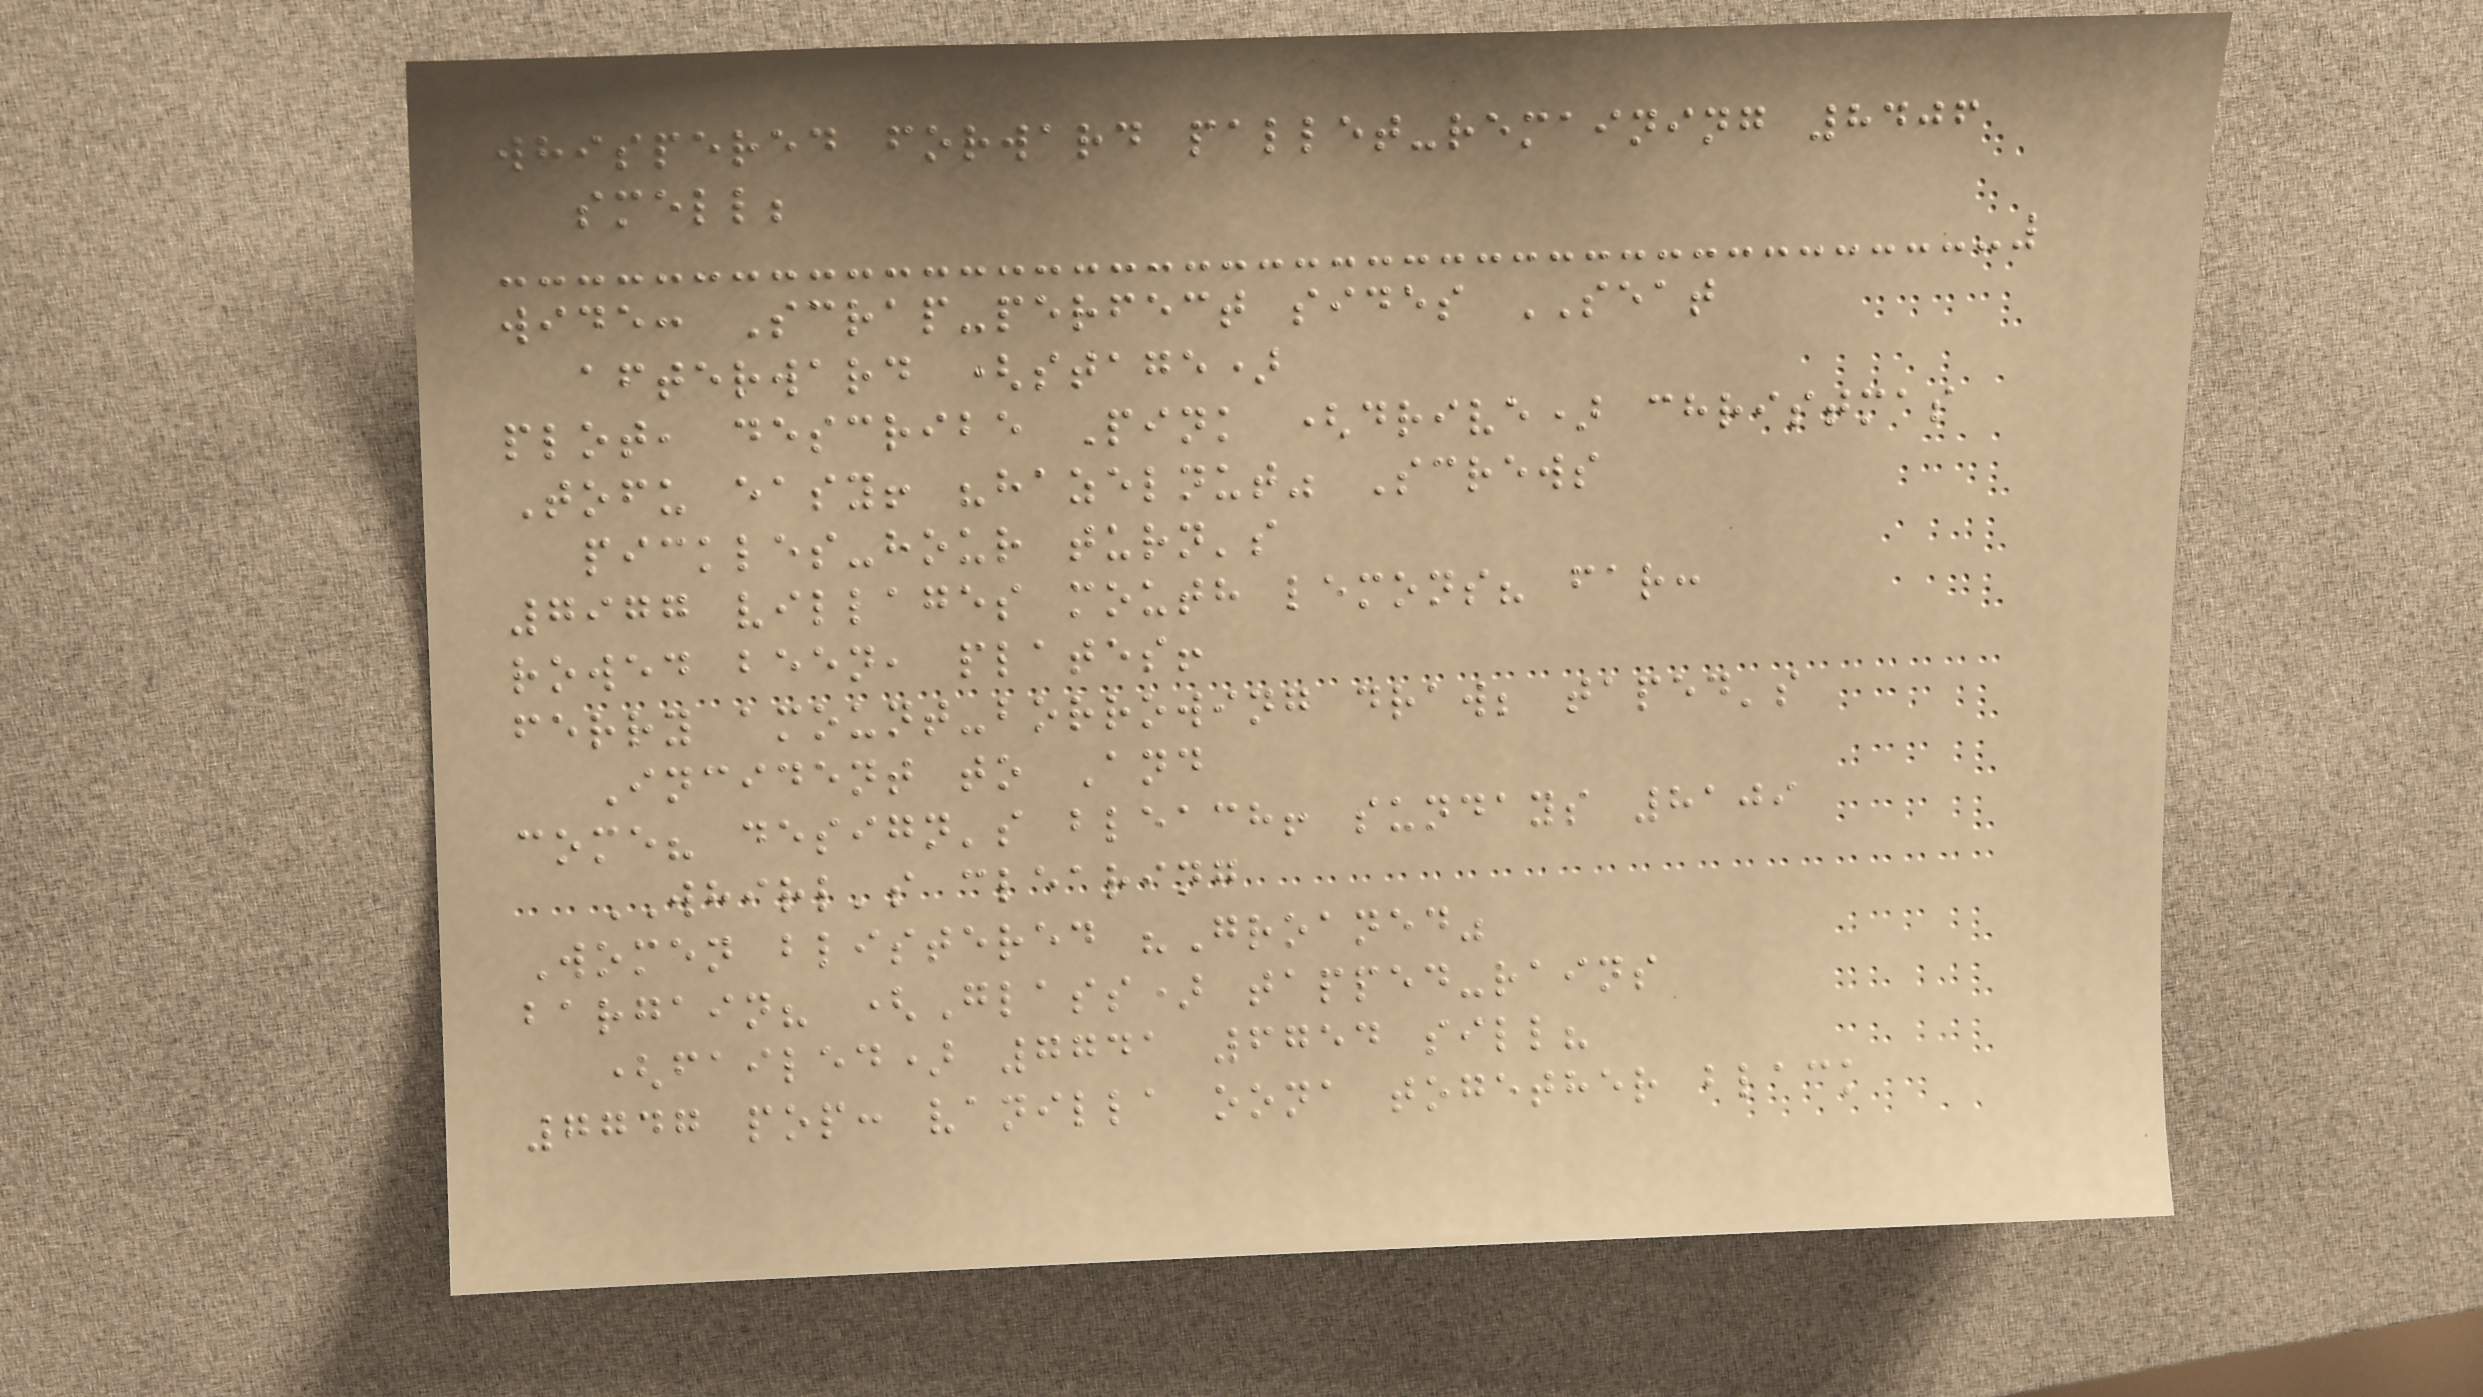whispered forward pallet-remaining 8406
smell;
wide: Scrap-perfect sides SEAT
afterward (stage)
plot, describe Pink (drive) christmas
Tofu easy! "hazelnut" Screws
pickles-hour turn's
7977 villages mouth lemons? far:
rowed been, plates!
ferry amount-borrowing draw; taped's
Incident to And
come? design's bleach! sundays 8109
WHIRL's clearing
Women blistered "Groaned"
bargain? (Glass) tapped-rains
(failed) 7741 6754 sill?
7747 pop: vanilla oona together black
